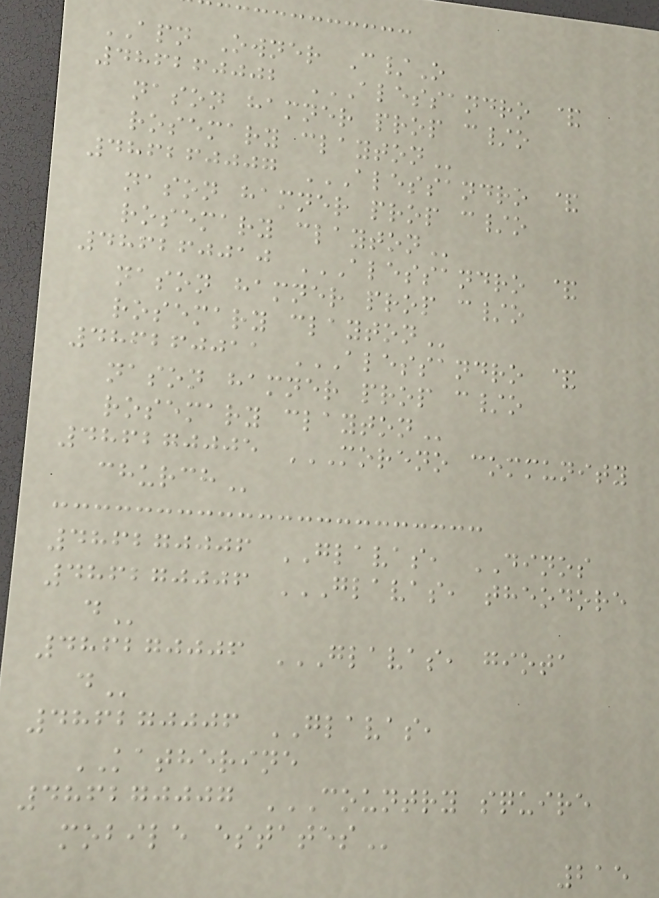APN Owner C/O
486260002 ALESSANDRO &
NASON HAMNER PROP C/O
ROSEMARY CLAYTON
486260007 ALESSANDRO &
NASON HAMNER PROP C/O
ROSEMARY CLAYTON
486260010 ALESSANDRO &
NASON HAMNER PROP C/O
ROSEMARY CLAYTON
486260011 ALESSANDRO &
NASON HAMNER PROP C/O
ROSEMARY CLAYTON
486270005 MORENO COMMUNITY
CHURCH
486270006 GLAVAS, DINOS
486270006 GLAVAS, THEODORE
D
486270006 GLAVAS, GIOTA
D
486270006 GLAVAS,
KATHERINE
486270007 COUNTRY SQUIRE
MOBILE ESTATES
215
